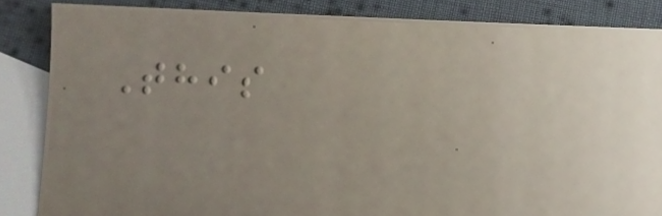This
